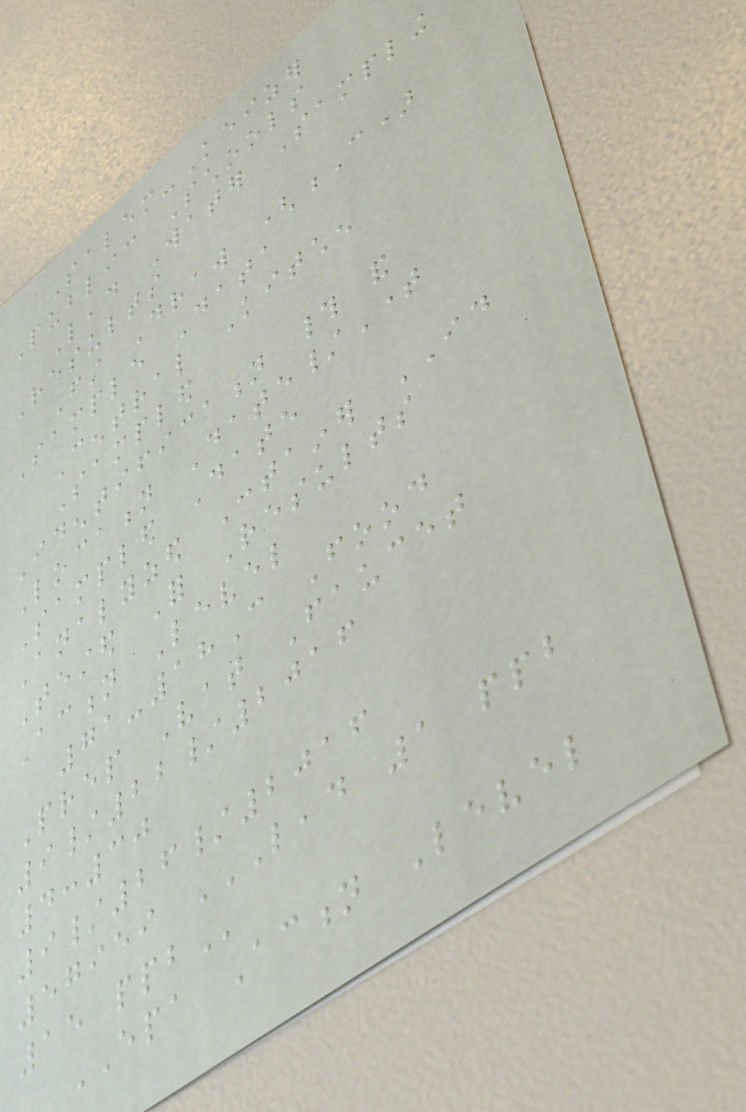Salem-Keizer
Public Schools
Lead Water Sampling
Results
First Draw (C)
Sample Data
Central Kitchen
Sampled
Identification # and
Location Date/Time
Sampled Date
Analyzed Container ID
Tested For Results
Action Level
71-18C Food
Prep Vat Faucet
9/22/2016
4:30
9/26/2016
57959 LEAD 1 PPB
15 PPB
EPA Action Level
